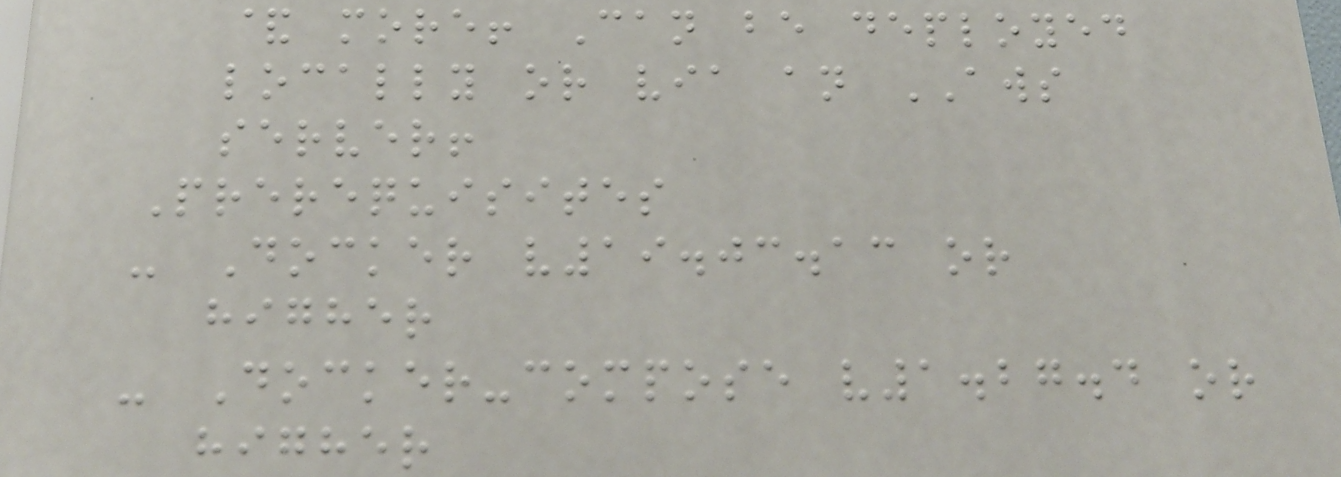& more! Can be deployed
locally or via an AWS
server!
Prerequisites
- Docker v19.03.13 or
higher
- Docker-compose v1.27.4 or
higher
